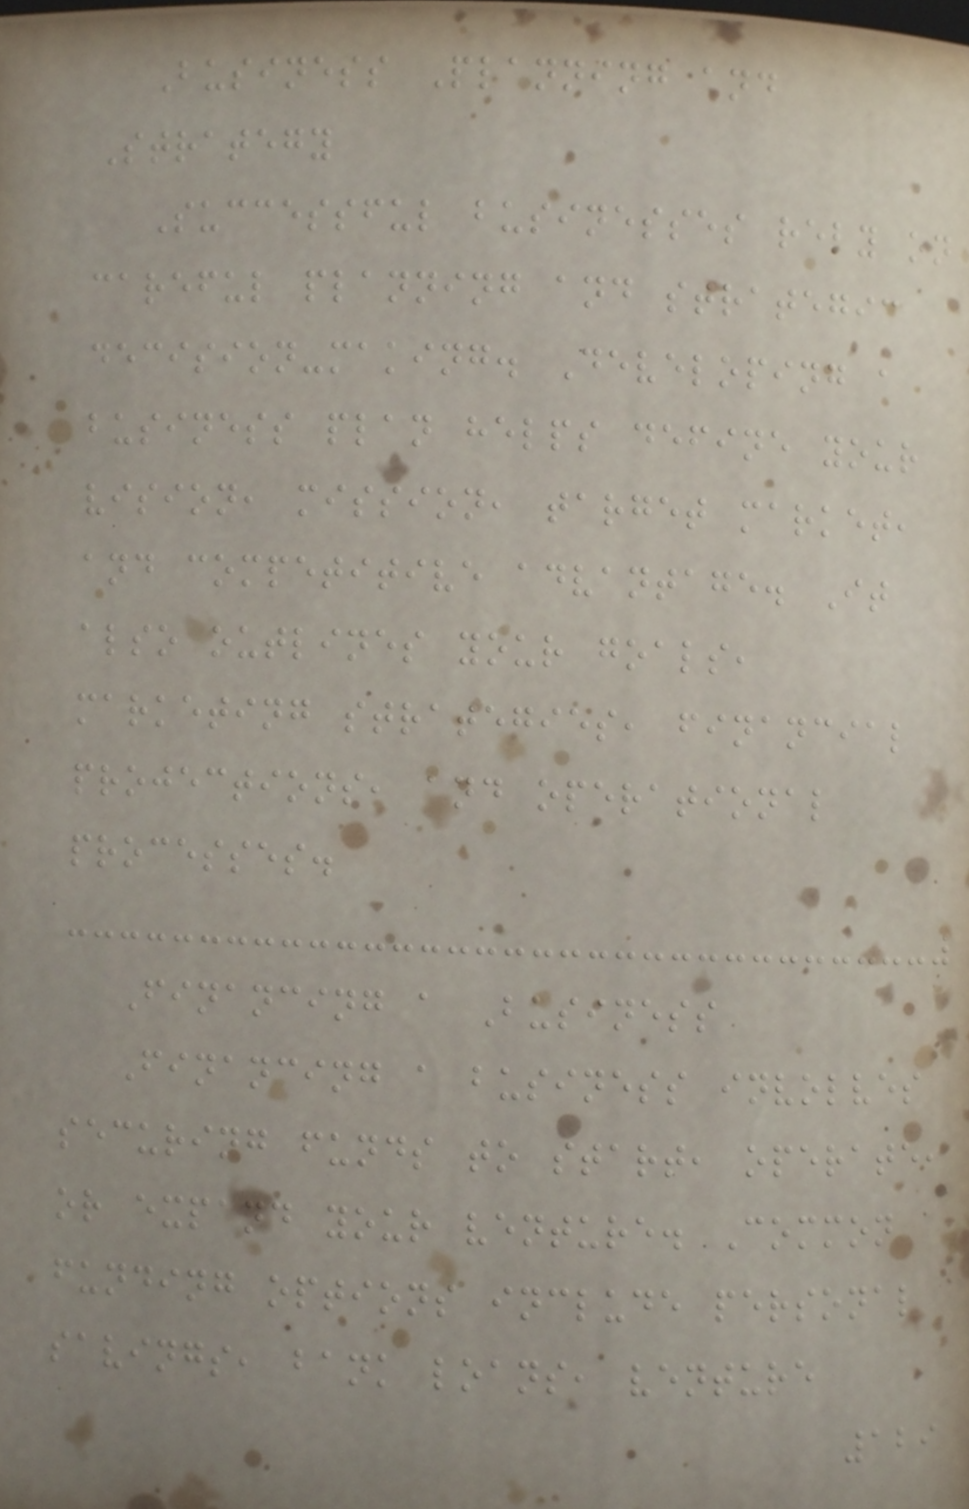Business Planning and
Strategy
Successful businesses rely on
careful planning and strategic
decision-making. Developing a
business plan helps define your
vision, mission, target market,
and competitive advantage. It
also outlines your goals,
marketing strategies, financial
projections, and operational
processes.
Financing a Business
Financing a business involves
securing funds to start, operate,
or expand your venture. Common
funding options include personal
savings, bank loans, venture
129
